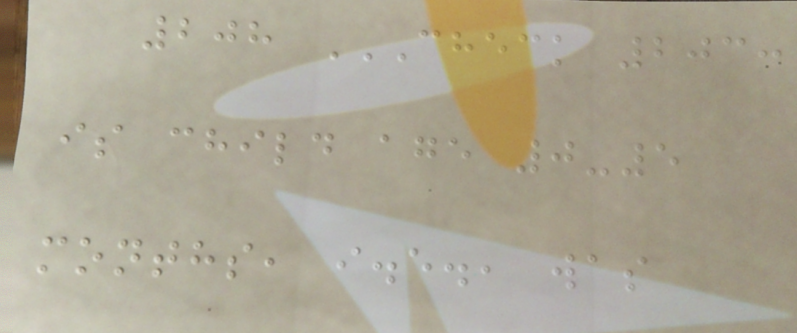208 CHECK 203:
IS CHILD AGE 0-5
MONTHS, I.E., WAS
